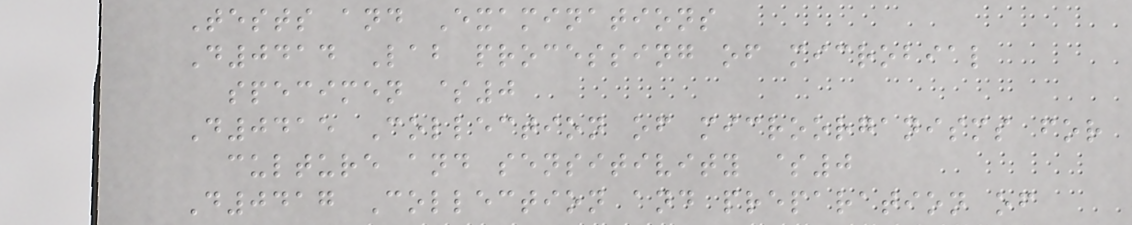Tests and Examinations
D0414 Lab processing of microbial
specimen $0
D0415 Collection of microorganisms for
culture and sensitivity $0
D0417 Collection and preparation of
